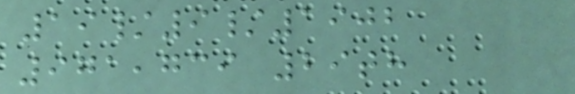19/9/1902
971,739 29th
